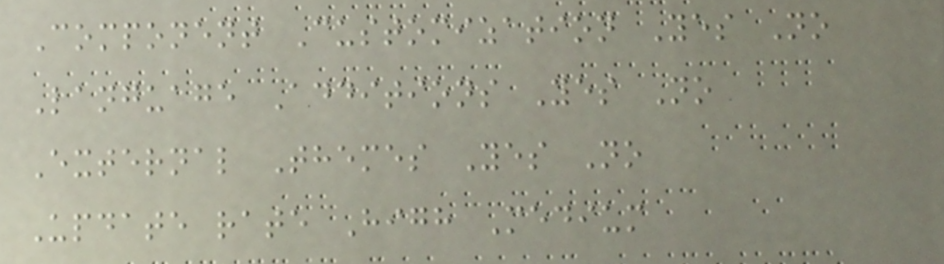Component Customization Yes No
Language Additions Yes No
External Themes Yes No
Update rate High Medium
